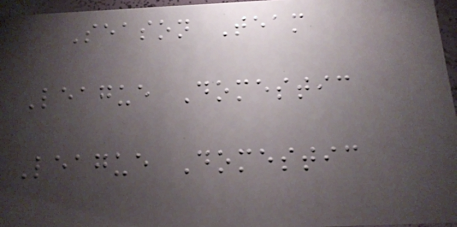Season Team
League Domestic
League Domestic
